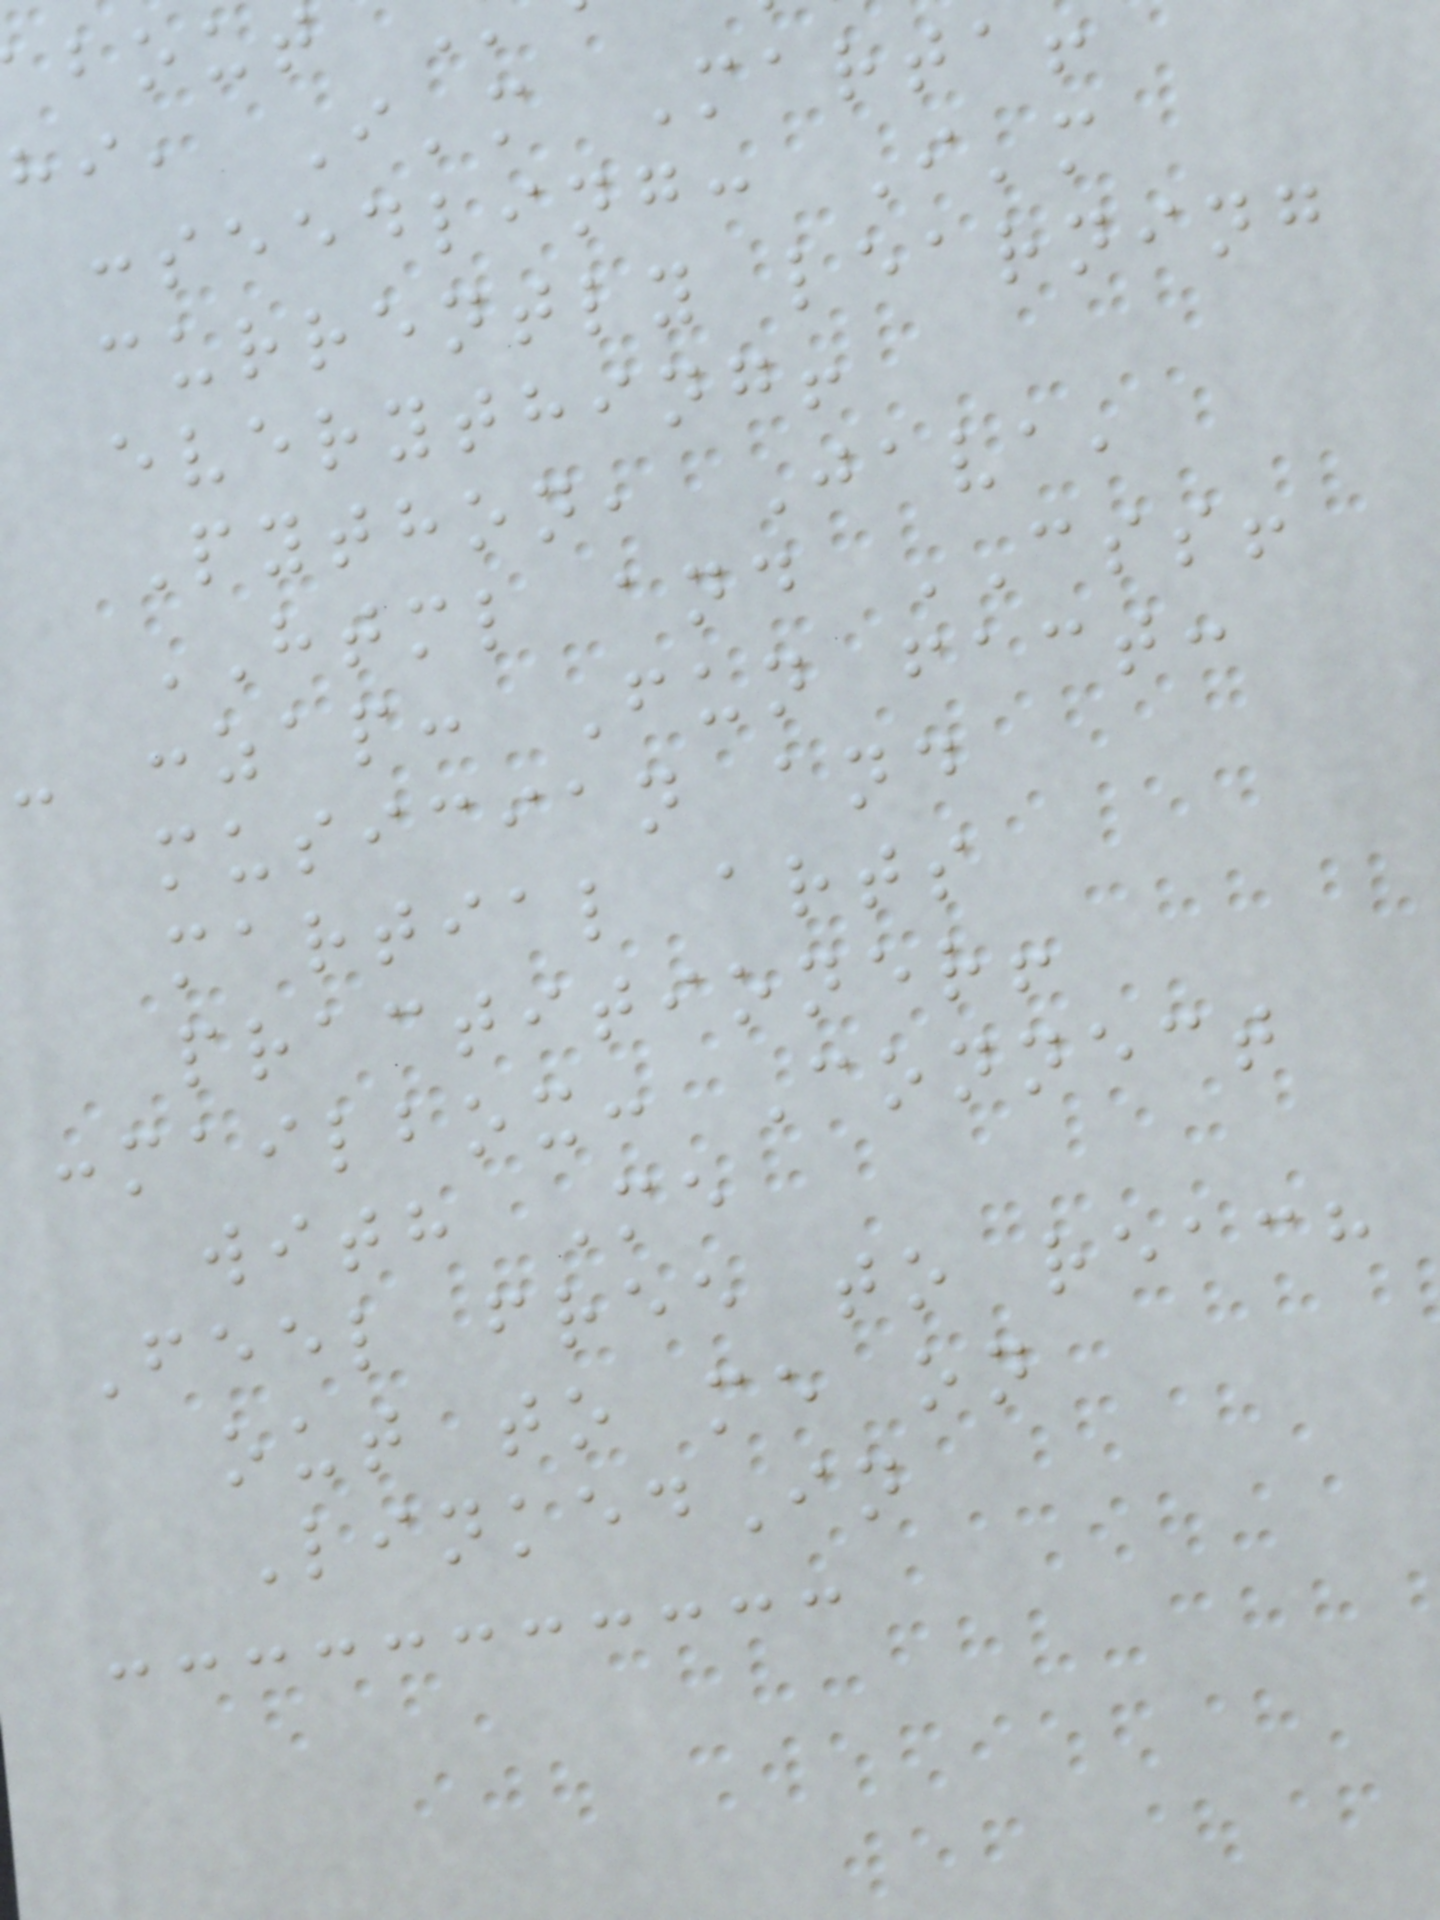hi, I'm Marta!
:seedling: I'm
currently learning
everything!
Python, Java,
HTML and CSS!
- :zap: Fun fact:
musician and
martial arts
practitioner!
:mailbox: Connect
with Me
Feel free to reach
out to me on
LinkedIn
